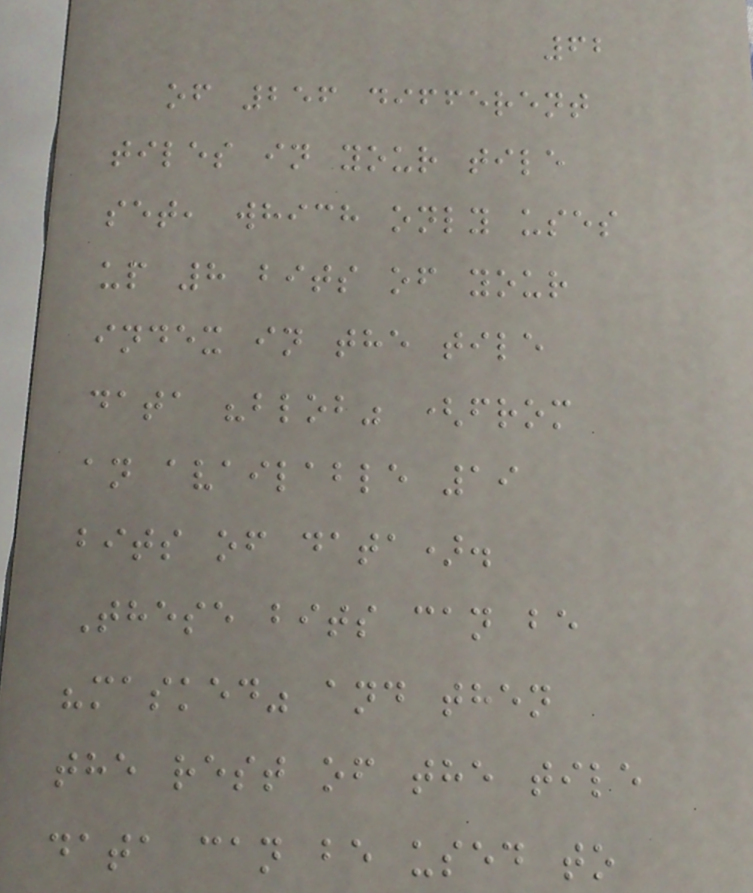62
of 256 different
tiles in your tile
set, which only uses
up 8 bits of your
index in the tile
data "blob" (from
an available 19
bits of data).
These bits can be
"masked" and then
the rest of the tile
data can be used to
